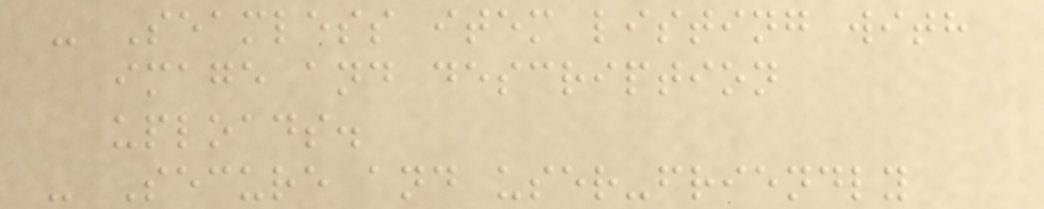- Seamless item listing with
image and description
uploads.
- Secure and user-friendly
